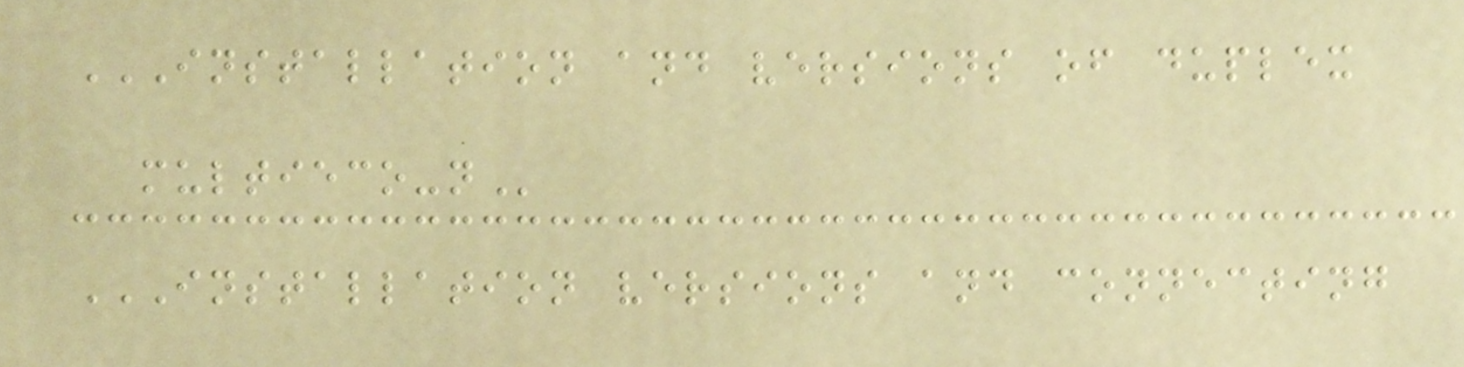INSTALLATION AND VERSIONS OF DUPLEX
MULTIECO-N
INSTALLATION VERSIONS AND CONNECTING
